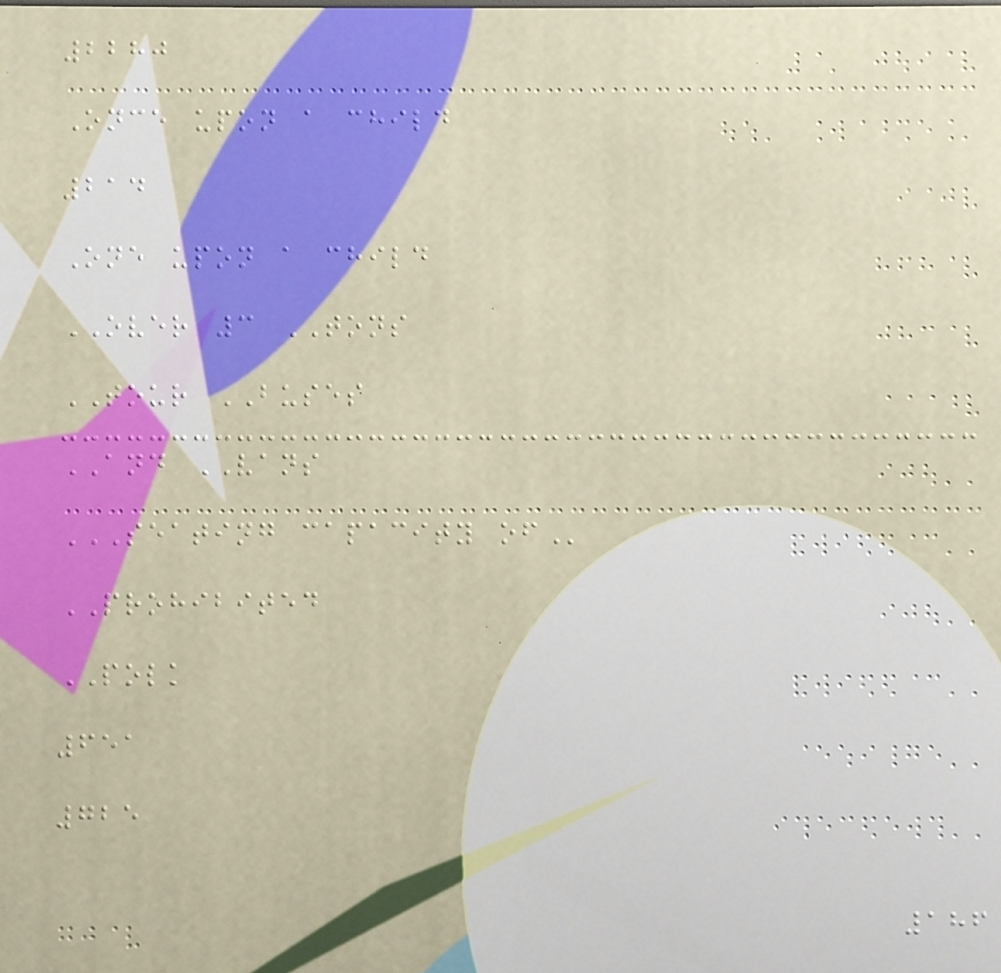2280
Once upon a child
214
One upon a child
OVER 3 TONS
TOUR BUSES
AND VANS
SEATING CAPACITY OF
PROHIBITED
POLK
651
725
186
